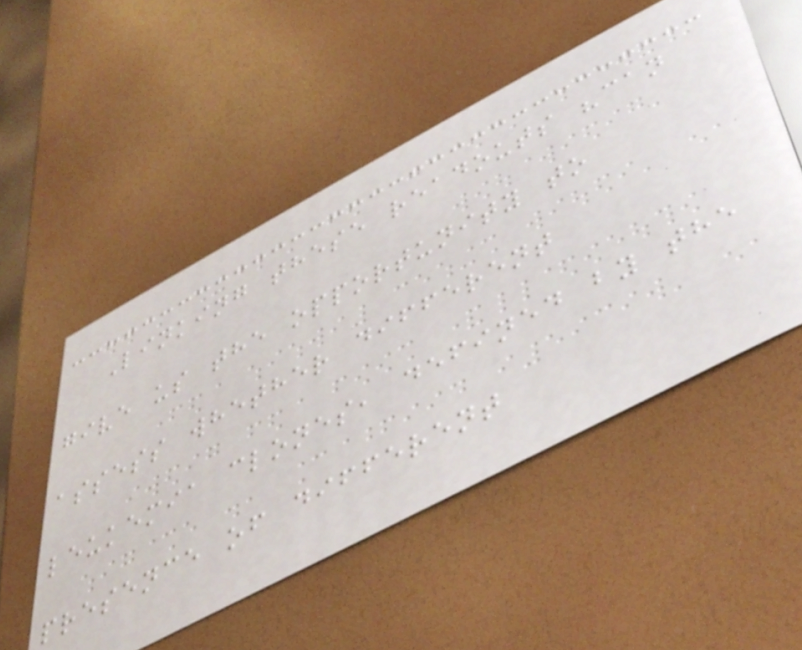Linking these readouts "can
give us the opportunity to
assess whether different
leukemia clones, defined by the
presence of different
